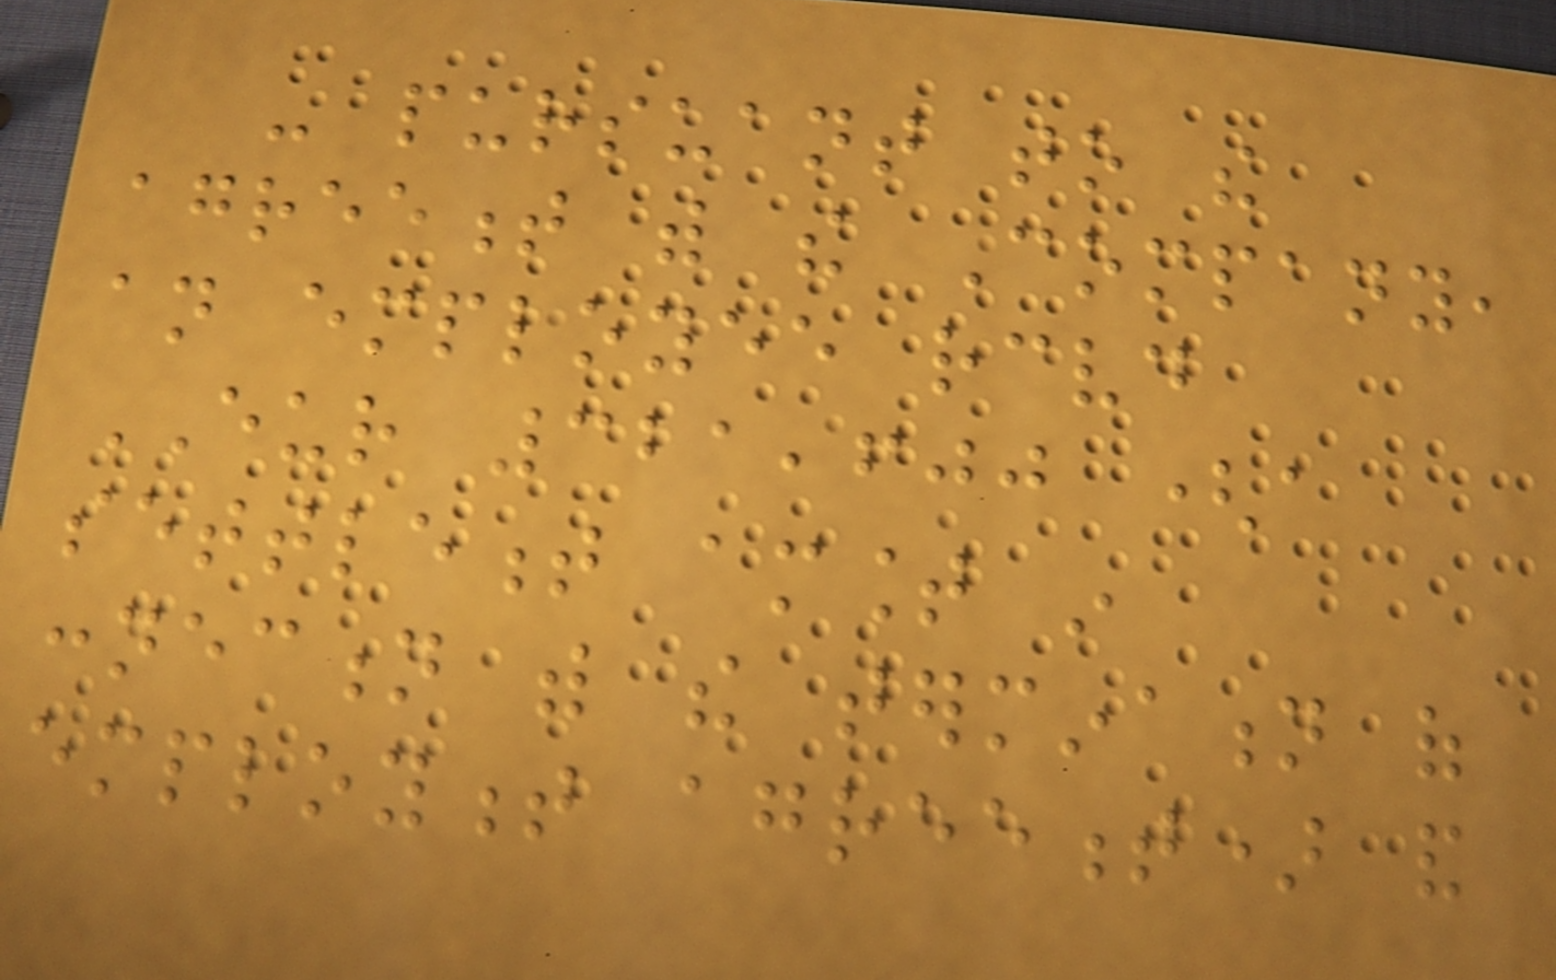- pursuant to the
agreement with the Company,
an employee received
EUR 321,600 (a
settlement amount in
connection with the termination of
employment agreement) and
